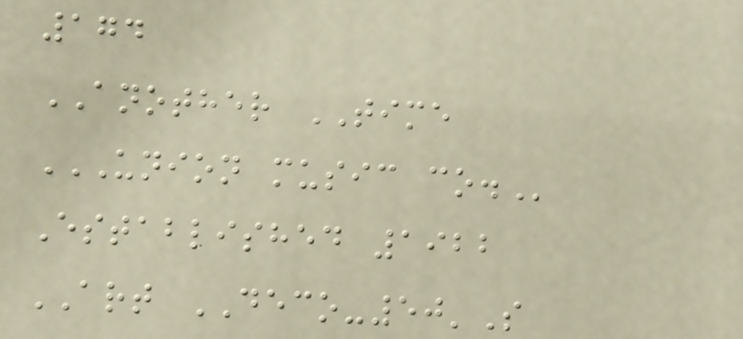174
ANOTHER TIME
UNION MUSIC CO.
Established 1922
ART DECO-50'S
